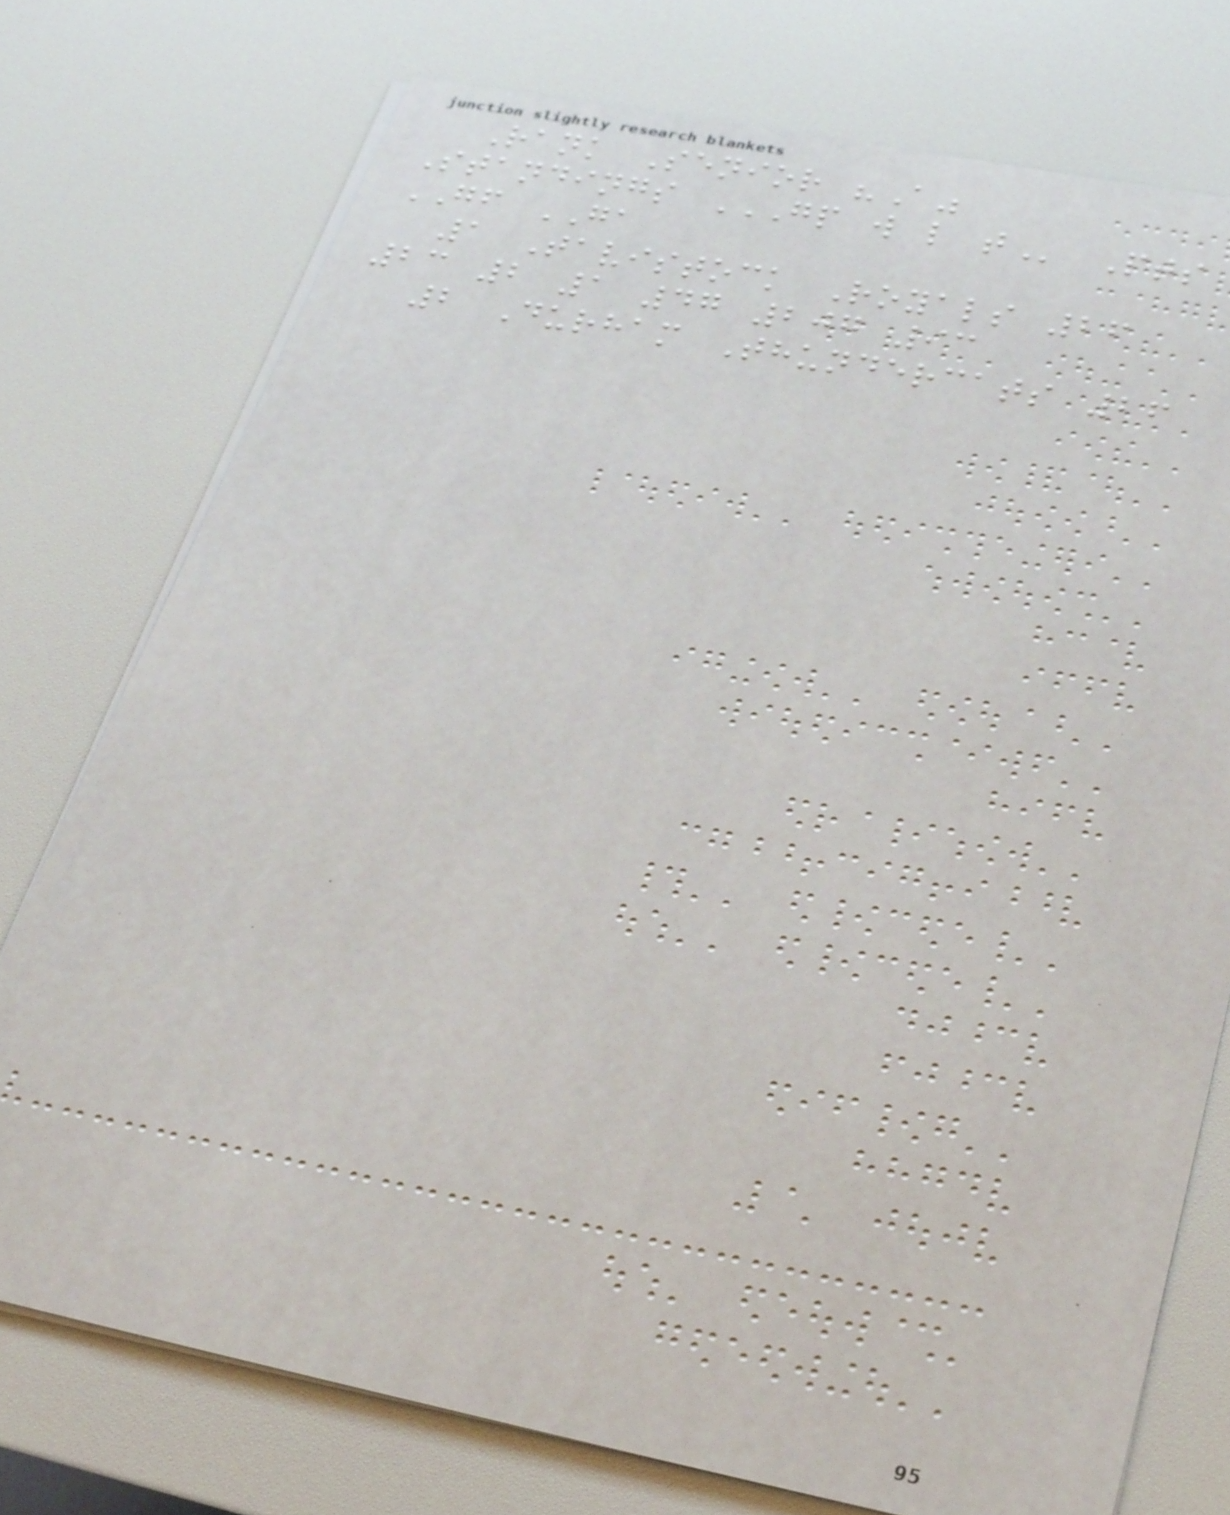Rank Senior "A"
Standings GP W L T Pts
GF GA
1 Tavistock Royals 26
23 2 1 47 207 93
2 Durham Thundercats 26
